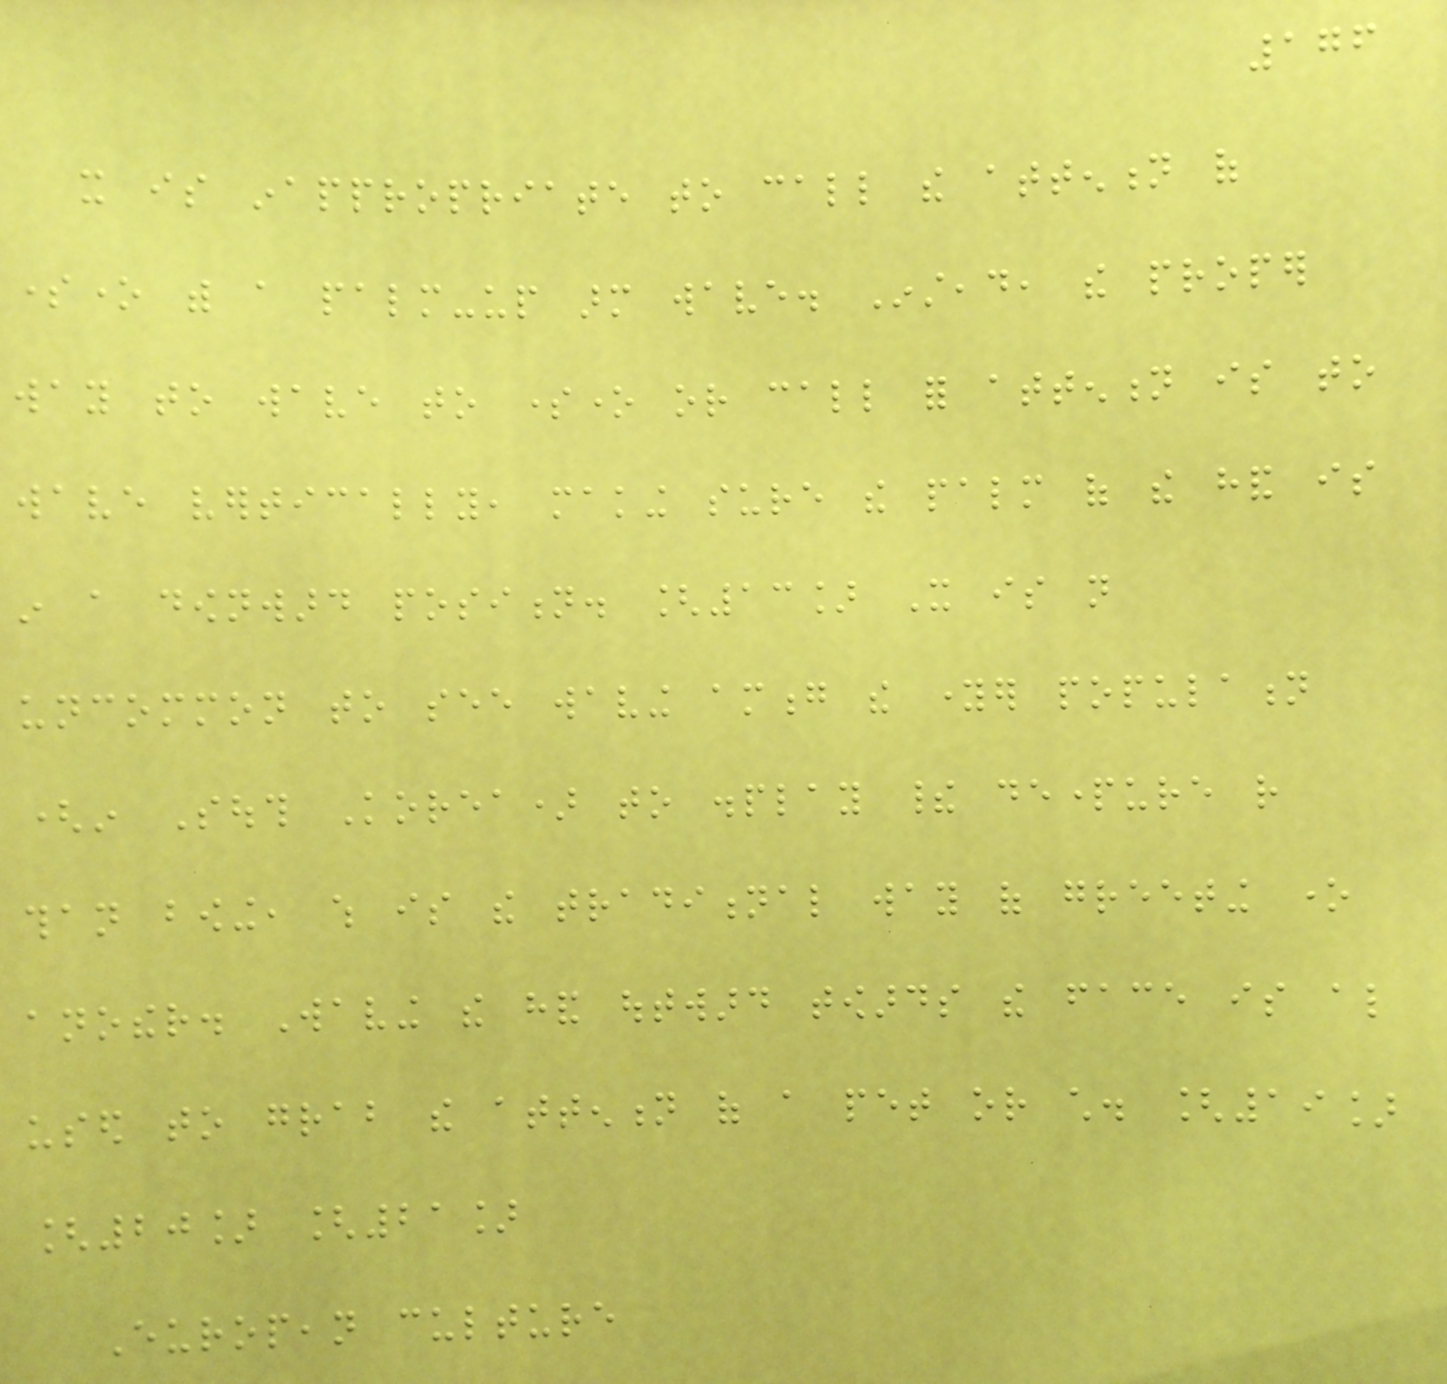176
it is inappropriate to call the attention of
someone with a palm-up arm wave. Instead, the proper
way to wave to someone or call for attention is to
wave vertically, making sure the palm of the hand is
in a downward position. [13] It is not
uncommon to see waving among the younger population
(in South Korea) to display their departure rather
than bowing, which is the traditional way of greeting one
another. Waving the hand outward towards the face is also
used to grab the attention of a pet or child. [19]
[20] [21]
European culture
